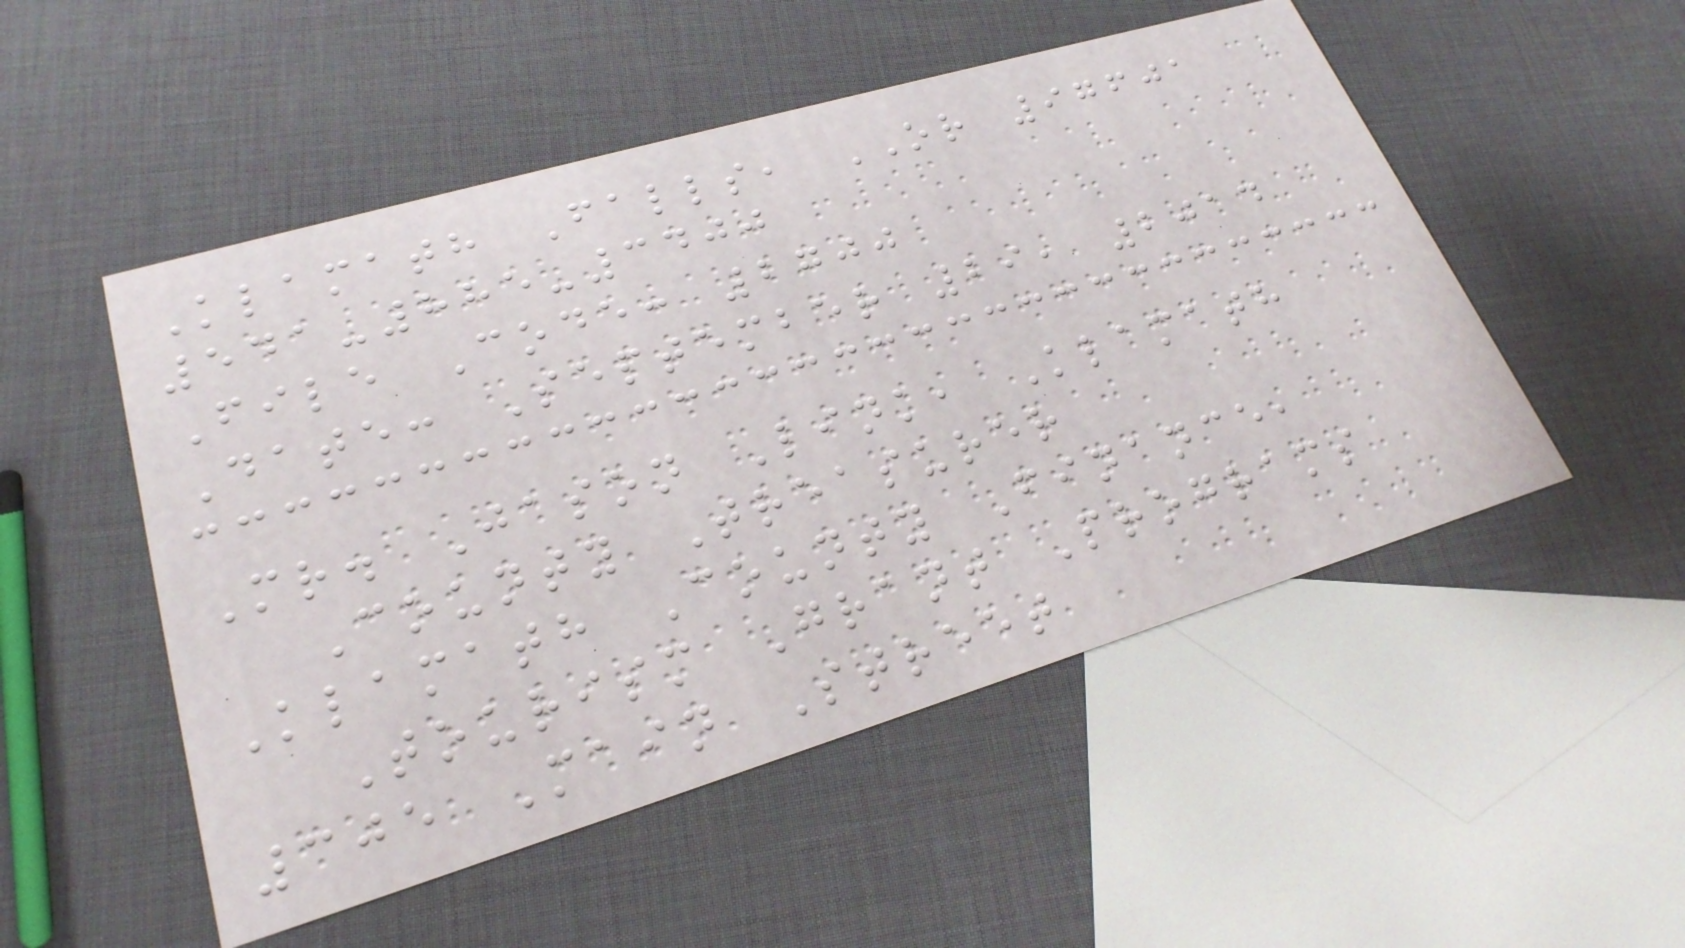Klamath Falls, OR 97601
541-885-3400
File Code: 2700
Date: September 29, 2014
Mr. Jason Link, Klamath
County Treasurer
Klamath County Finance,
Tourism Grant Programs
305 Main Street
